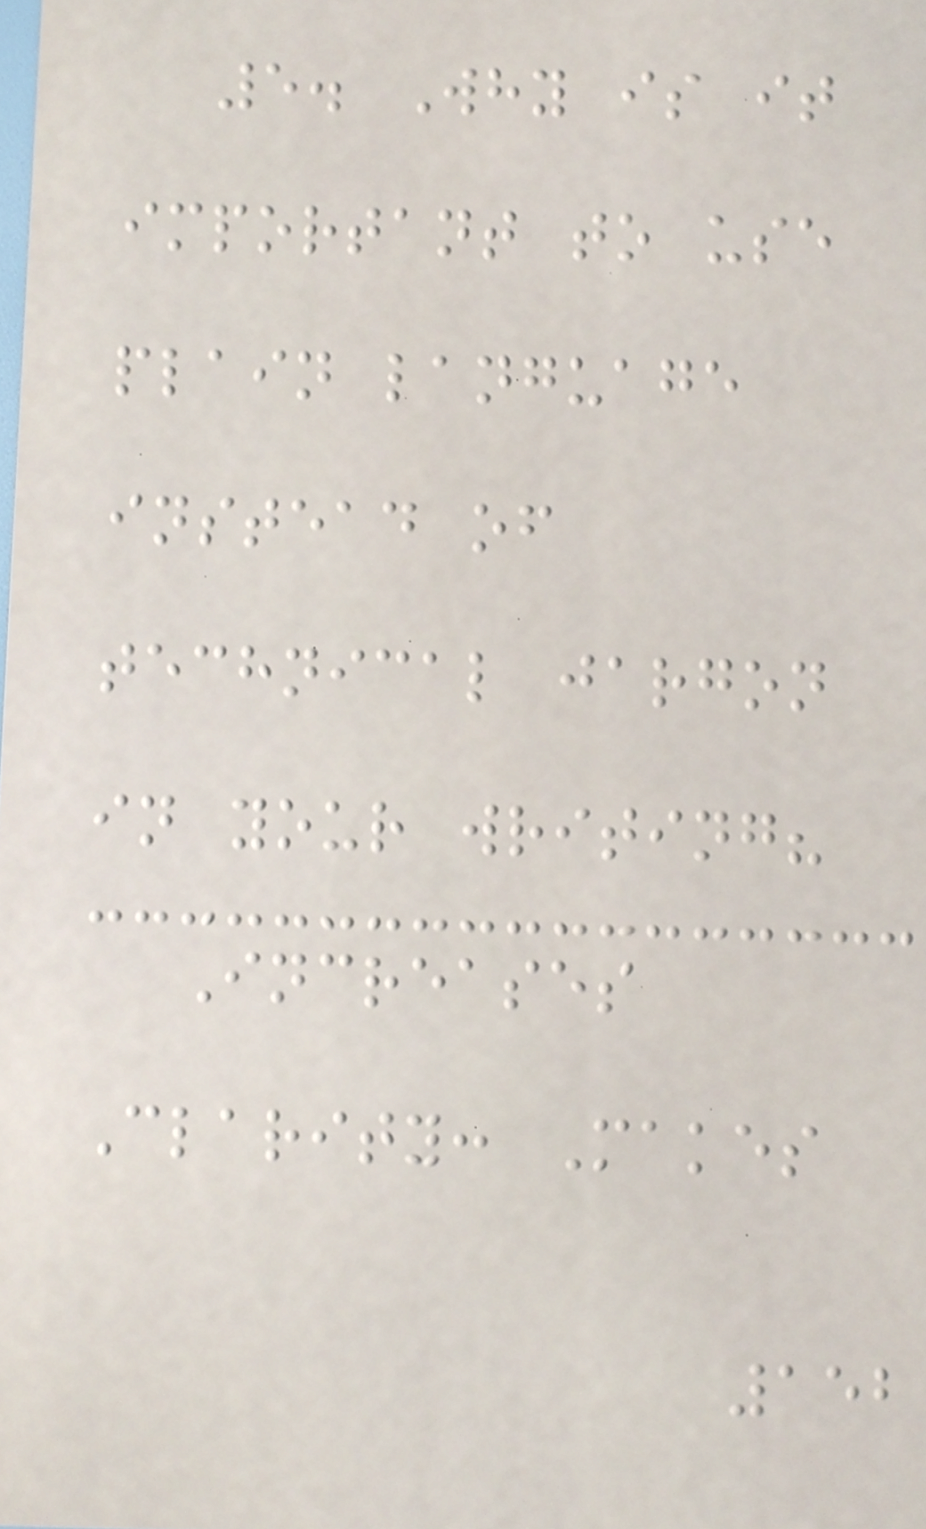5. Why is it
important to use
plain language
instead of
technical jargon
in your writing?
Increases
Clarity: Makes
152
